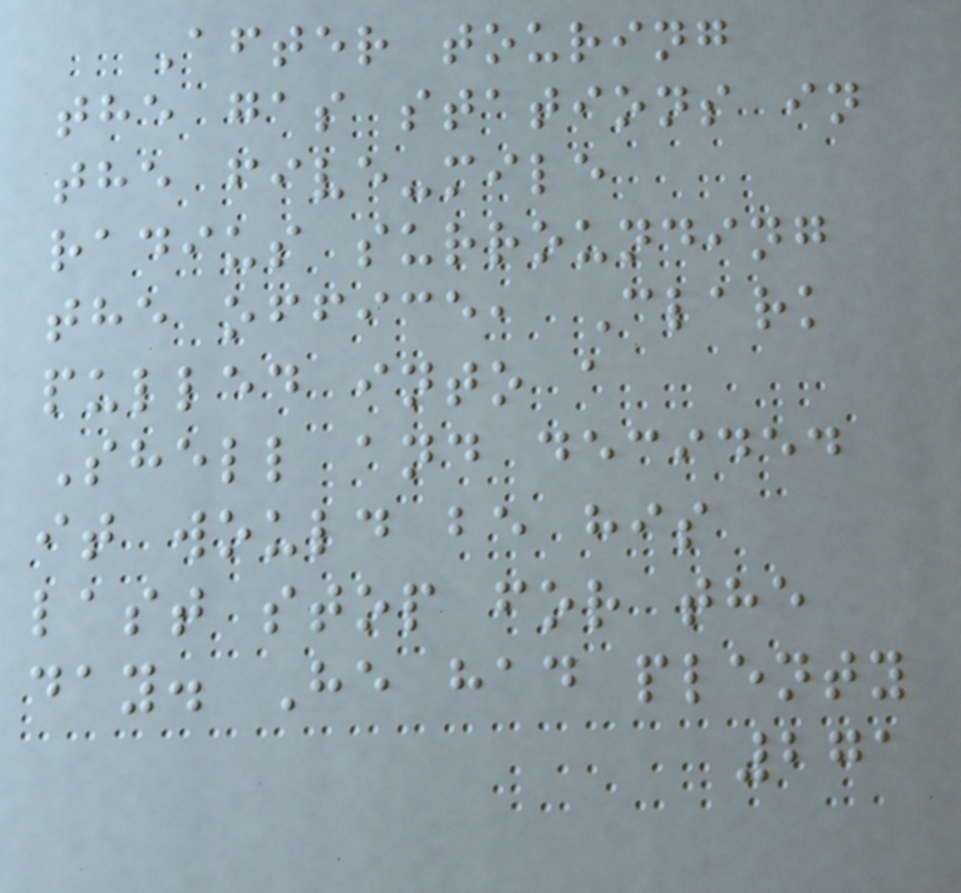After touring
the gas stations in
the five-mile
radius surrounding
the office, Clark
pulled into a
Shell and decided
it would be his
last stop for the
day. He had plenty
271
